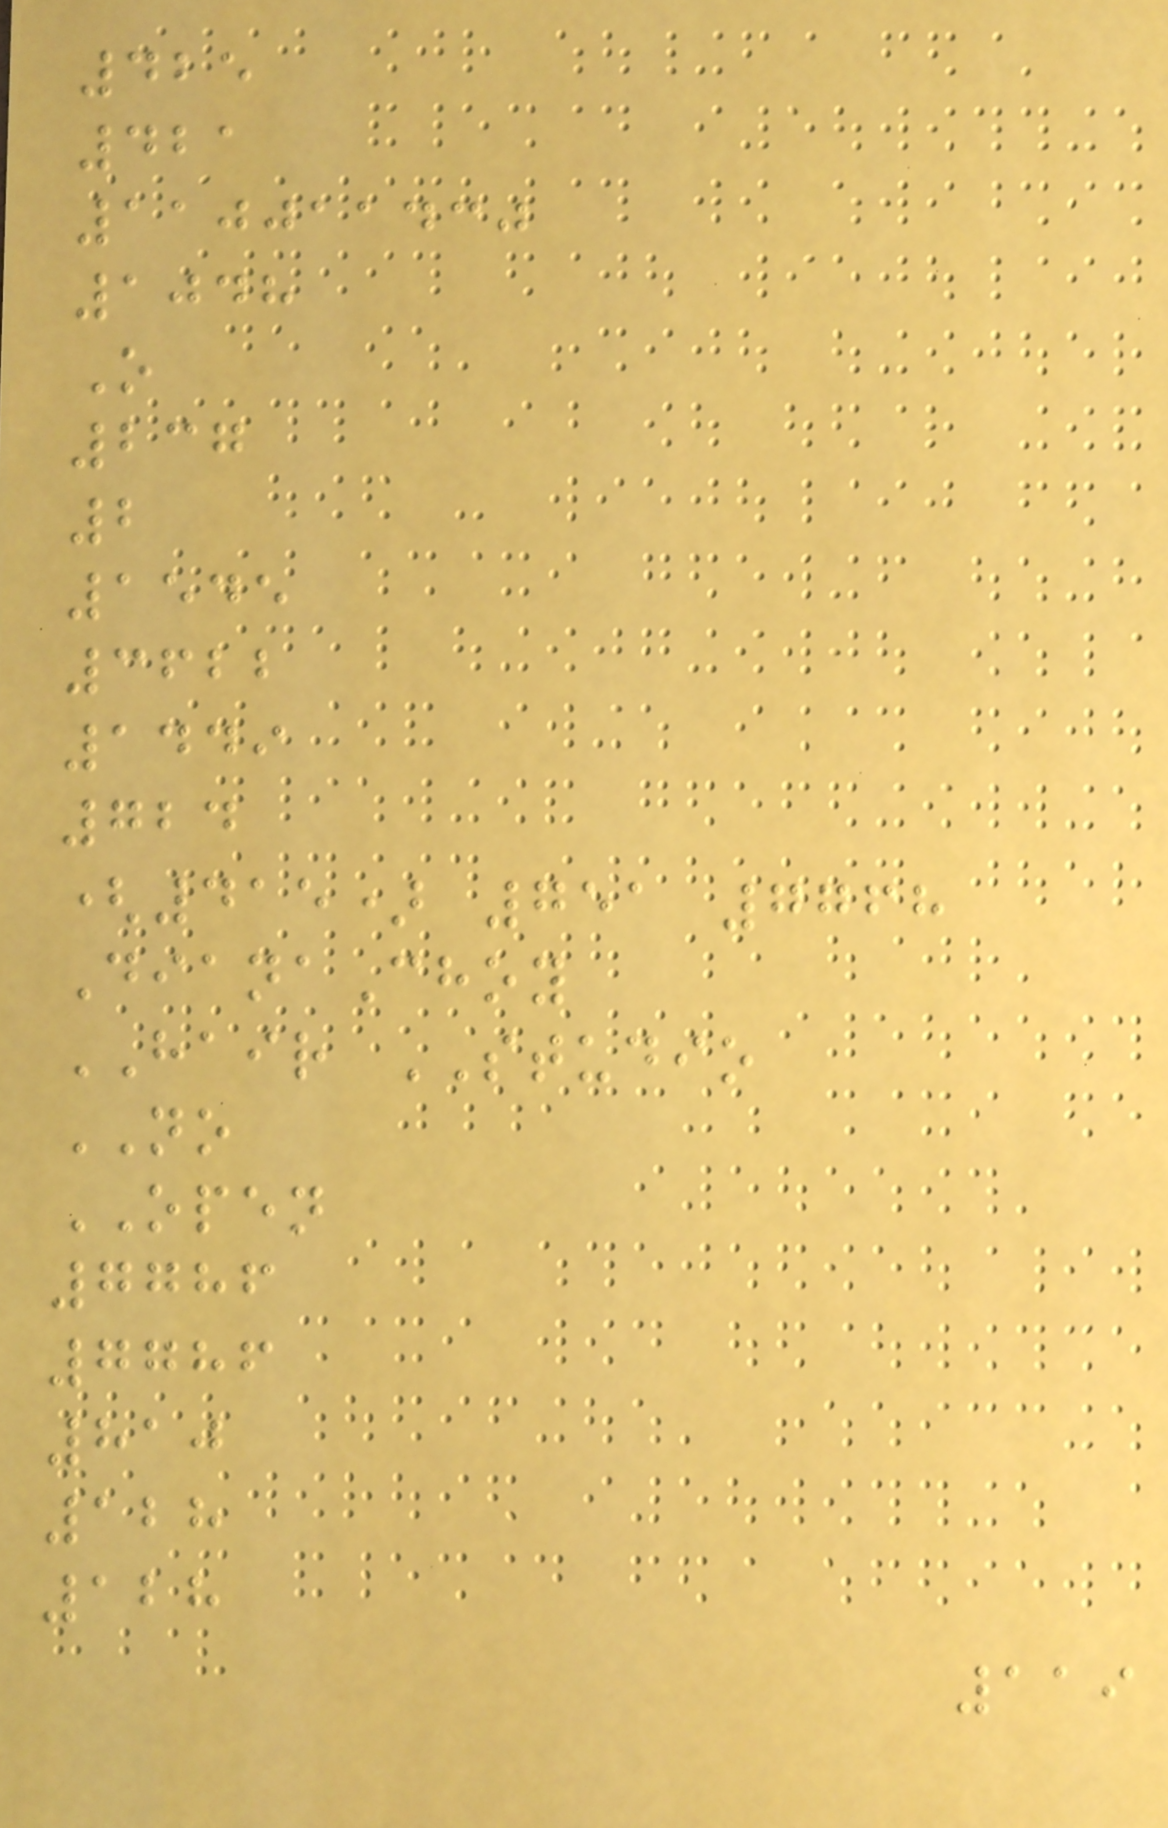425
421
110011430
1048
O
237
2
1545
3622
1449
724
(415) 751 7768
DianaChoy
HAIR STUDIO
NO
OPEN
7786
7786
810
128
128
119
